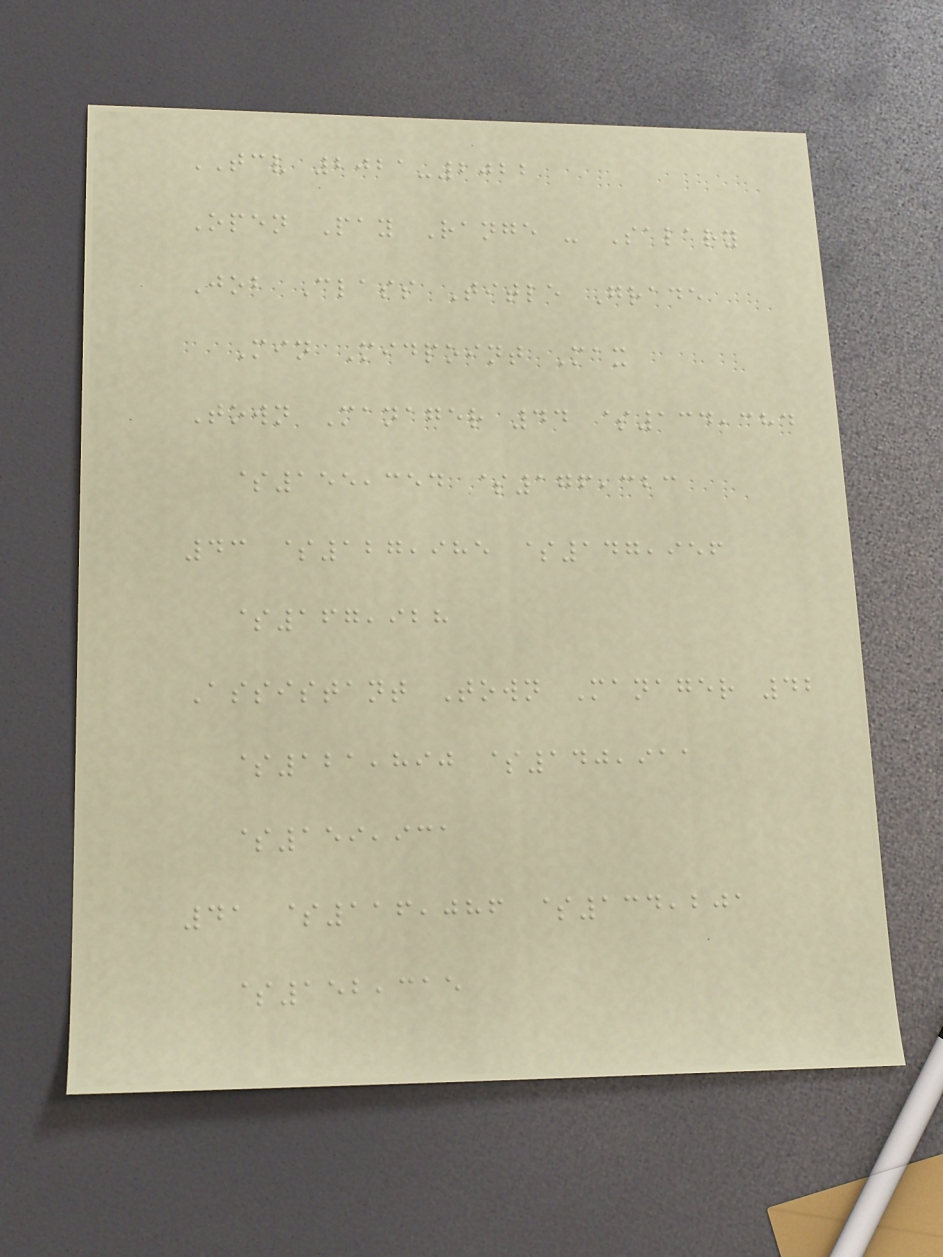TCV 2021-2022
Open Pay Range - Salary
Job Class Title Grade
Min Midpoint Max
Town Manager 44 $134,384
$155,354 $176,323
43 $127,985 $147,956
$167,928
Assistant Town Manager 42
$121,890 $140,911
$159,931
41 $116,086 $134,201
$152,315
